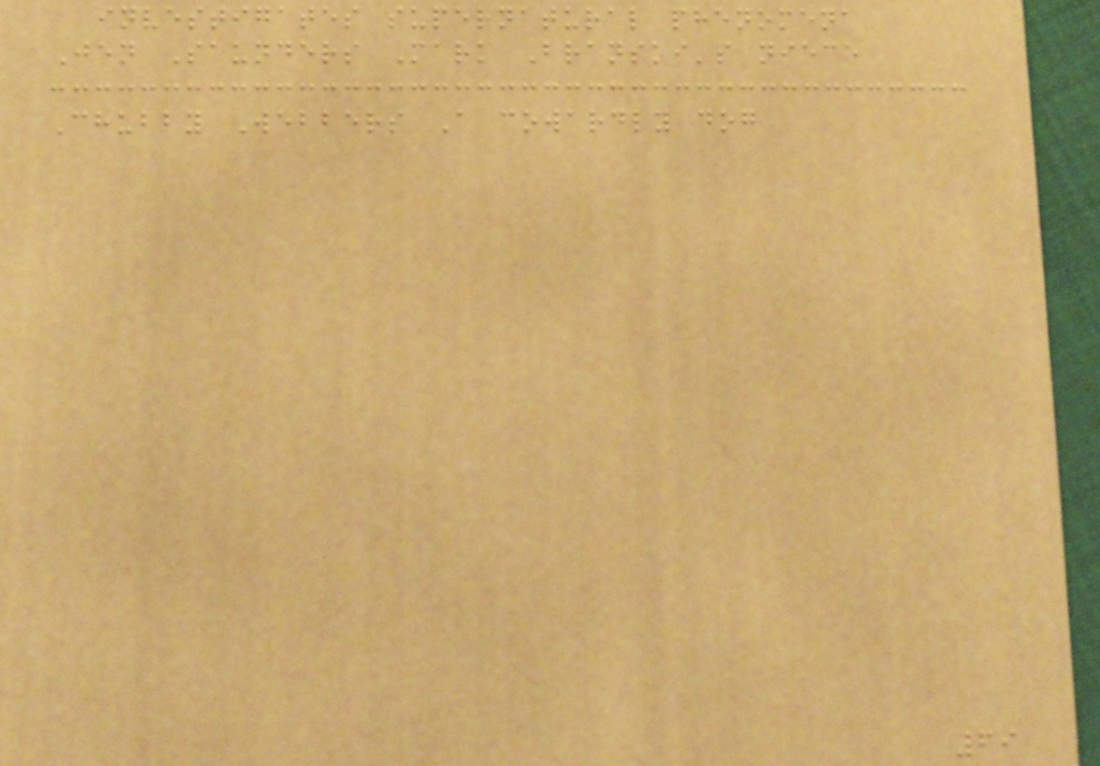investigates supernatural phenomena
Jen Saunders Mark Branski's niece
Chubby Webbers A cowardly dog
69
